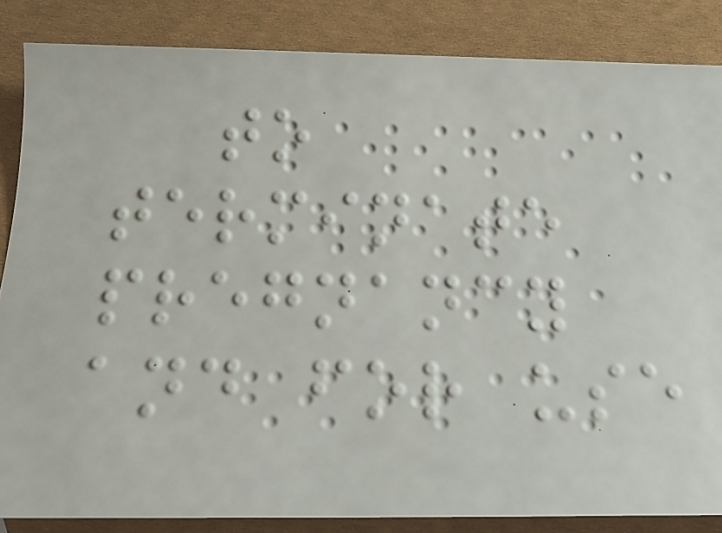to
terminate
pregnancy
and for use
